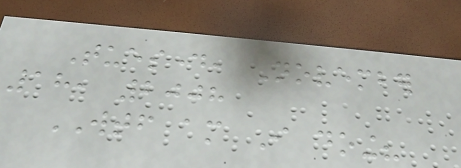Tuesday, November
18, 2008
WTF am I doing?
